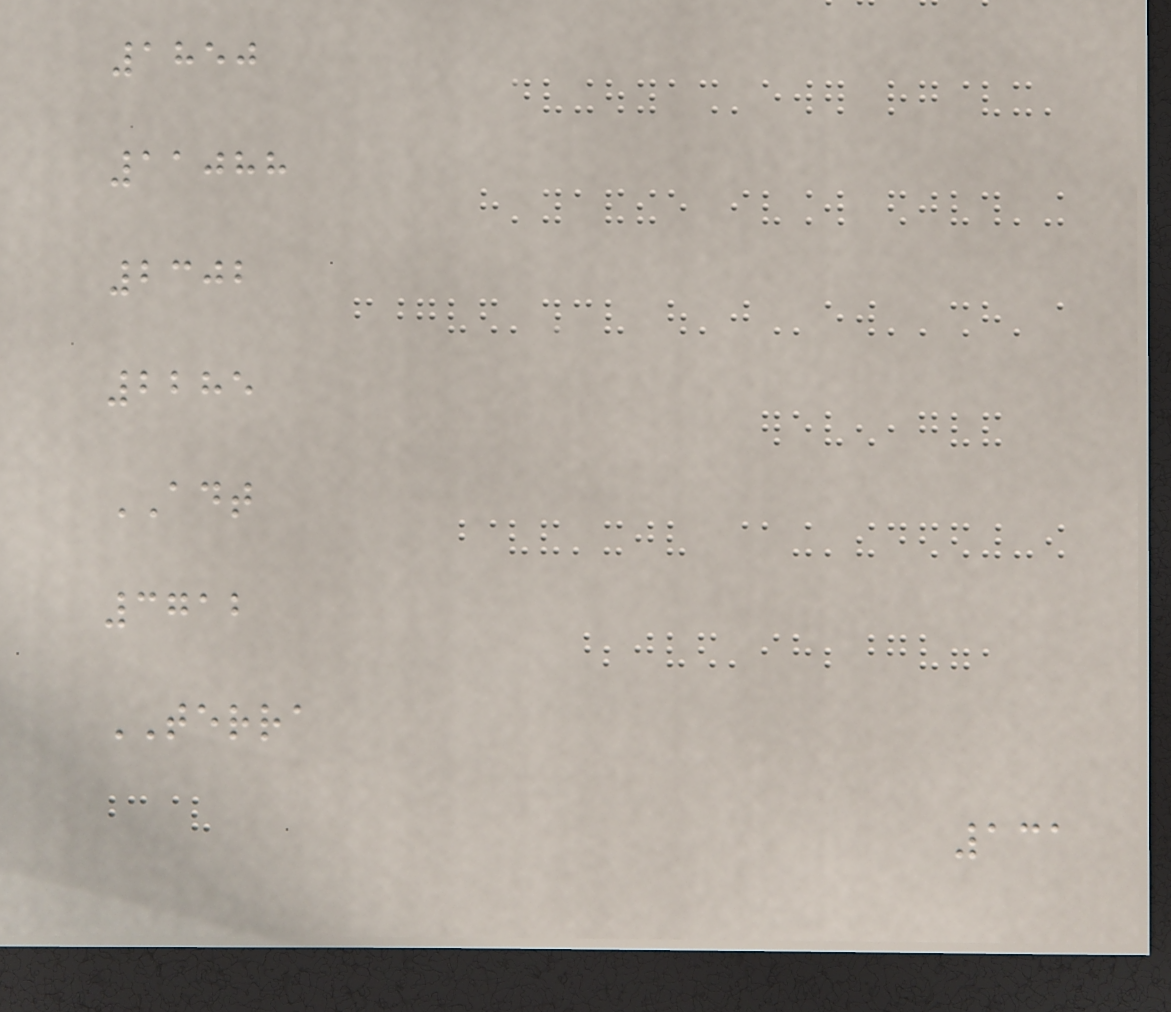1850
11088
2302
2285
ADT
3712
TERRA
131
